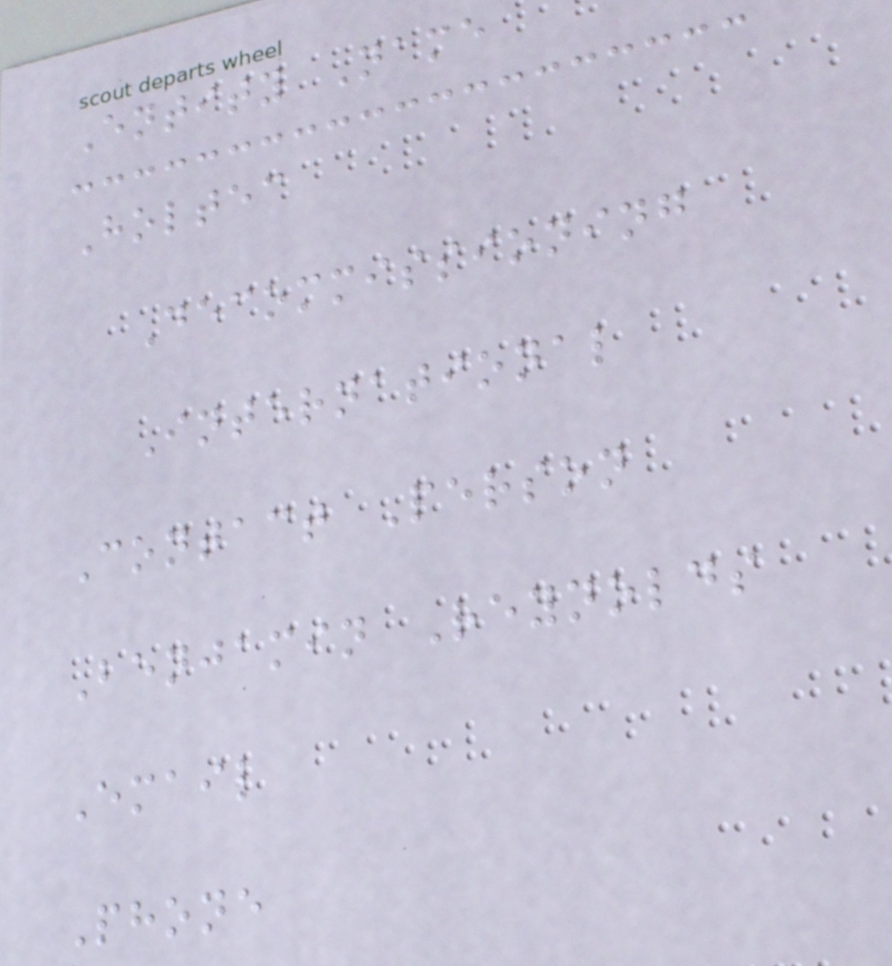Entity Name
Holtec
Decommissioning
International
Contact Person
Benjamin Reynolds
Email
Phone
